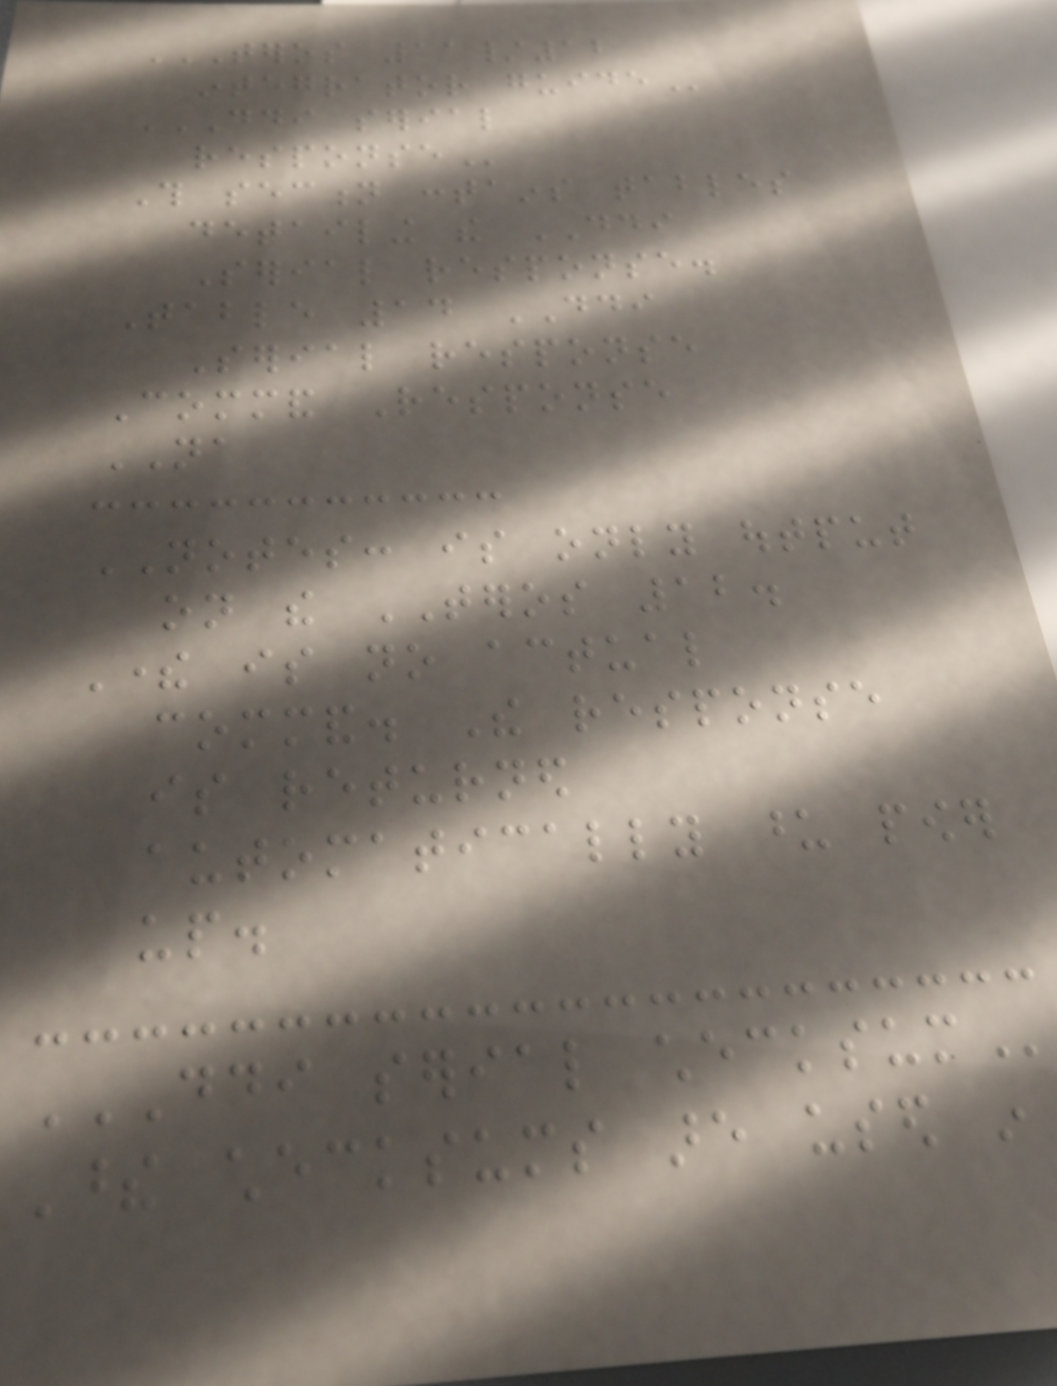TEROS 11/12
INTEGRATOR GUIDE
DDI SERIAL
RESPONSE
This section contains tables
detailing the DDI
Serial response.
Table 14 DDI
Serial response
Command Response
NA
NOTES: is only output
on the TEROS 12.
There is no actual
command. The response
is returned
automatically upon power
up.
DDI SERIAL CHECKSUM
These checksums are used in
